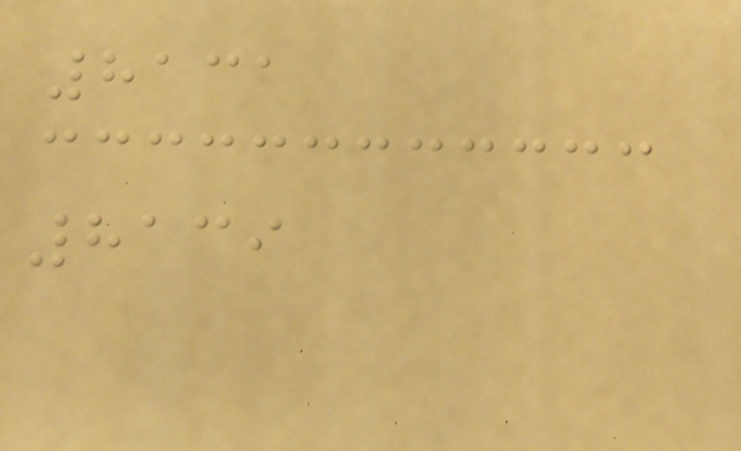8131
8139
